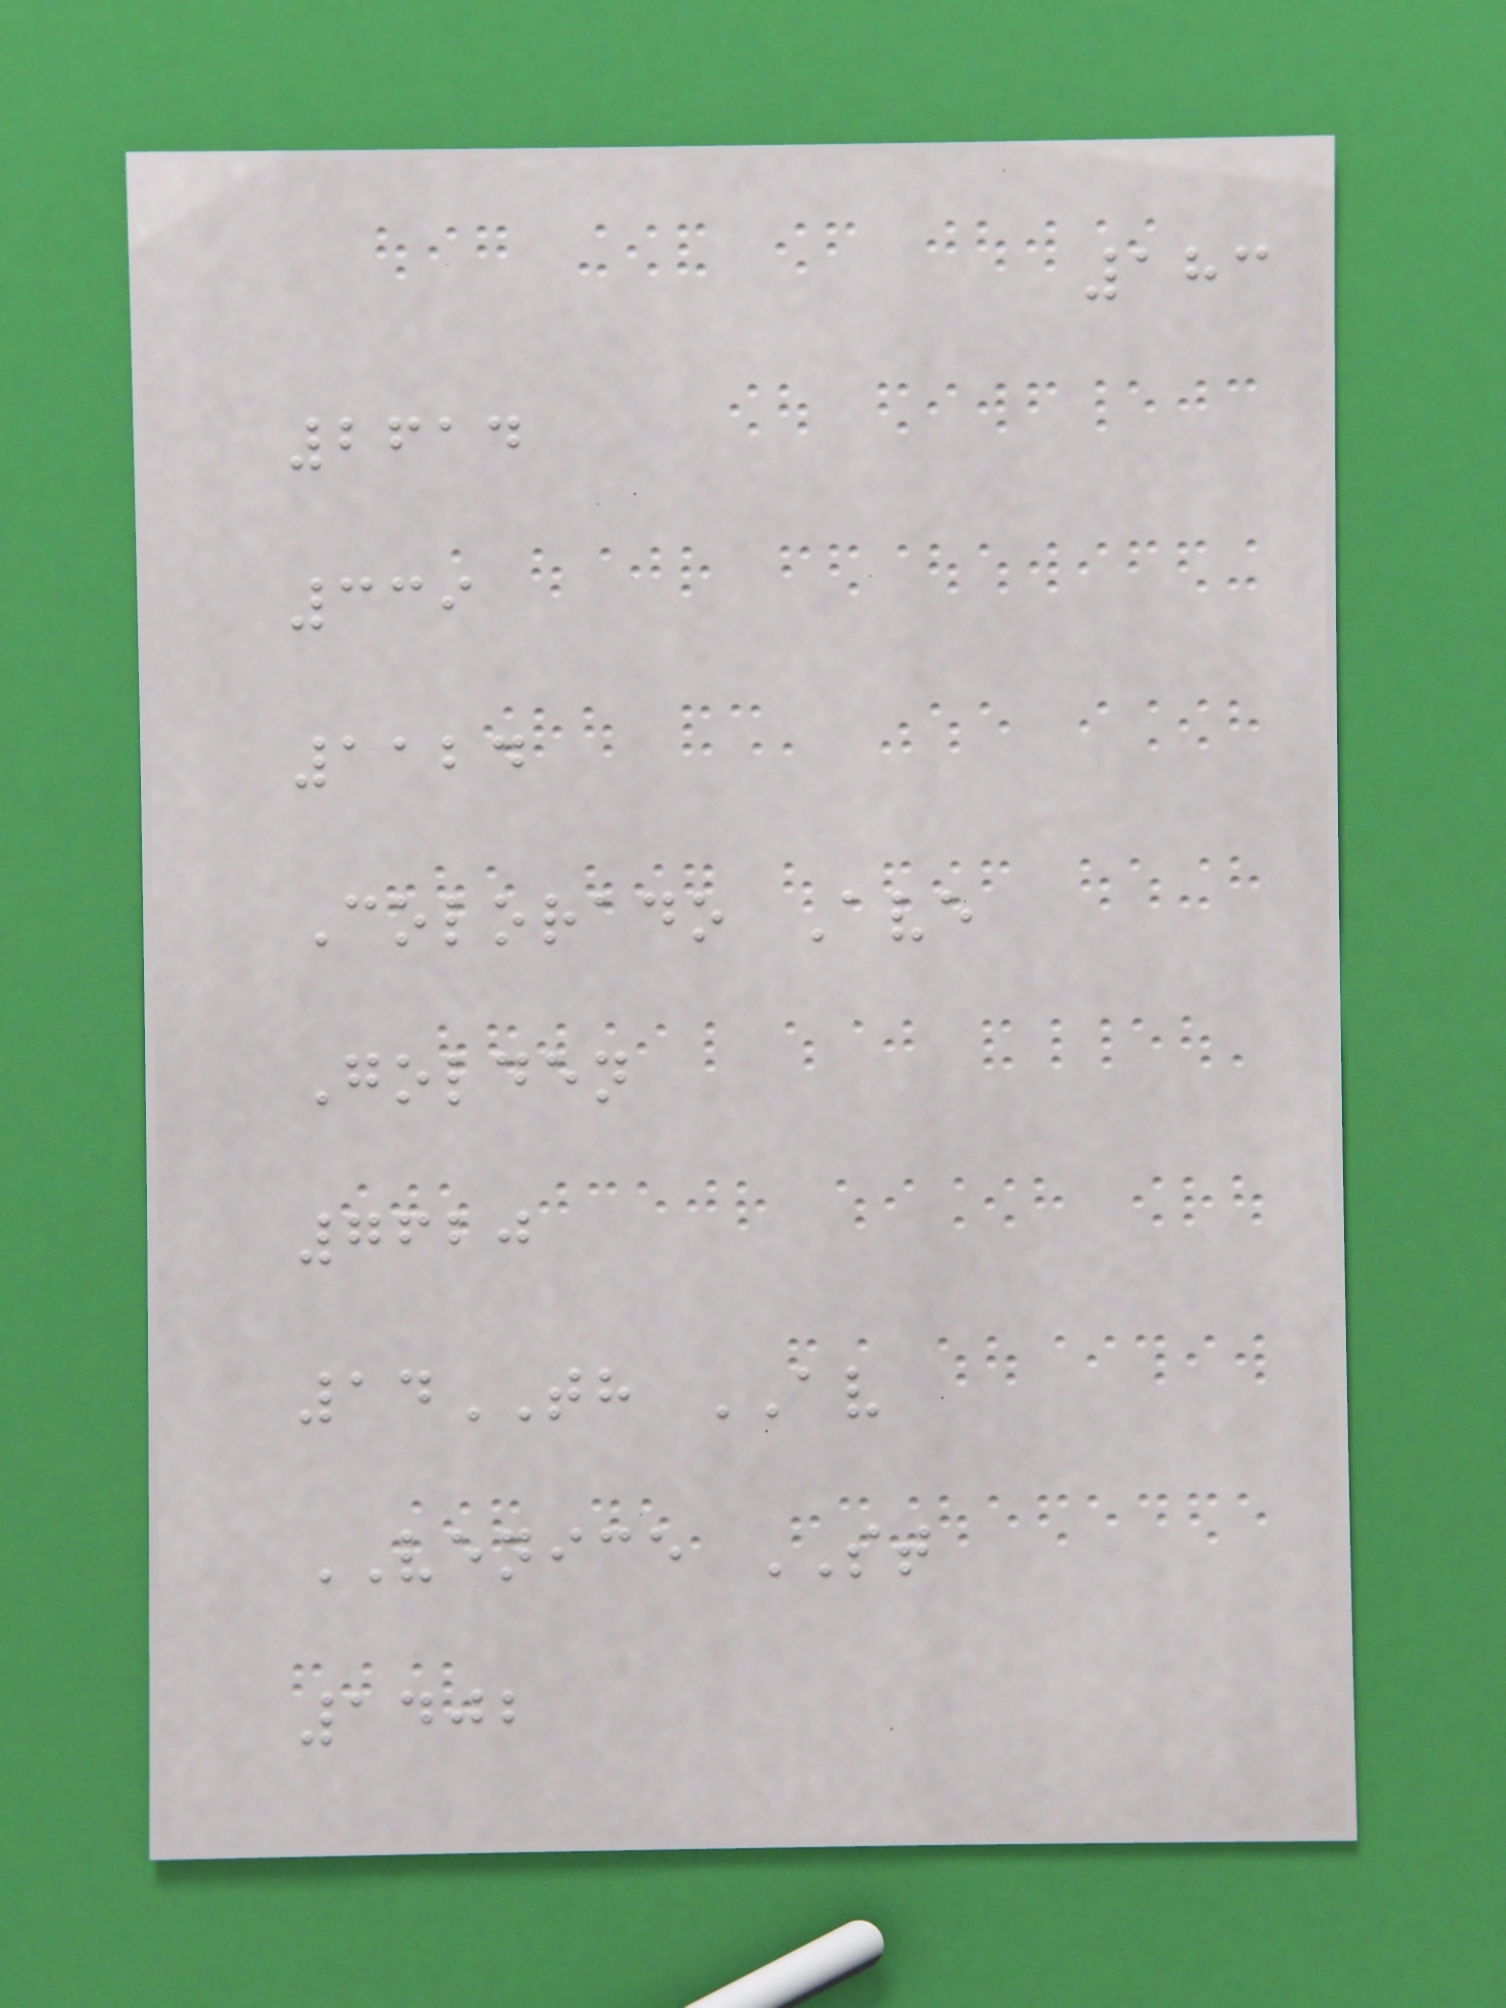183
2614
339
1124
Colorado Ave
Golden
7620
14TH AV
VENICE ST
1402
